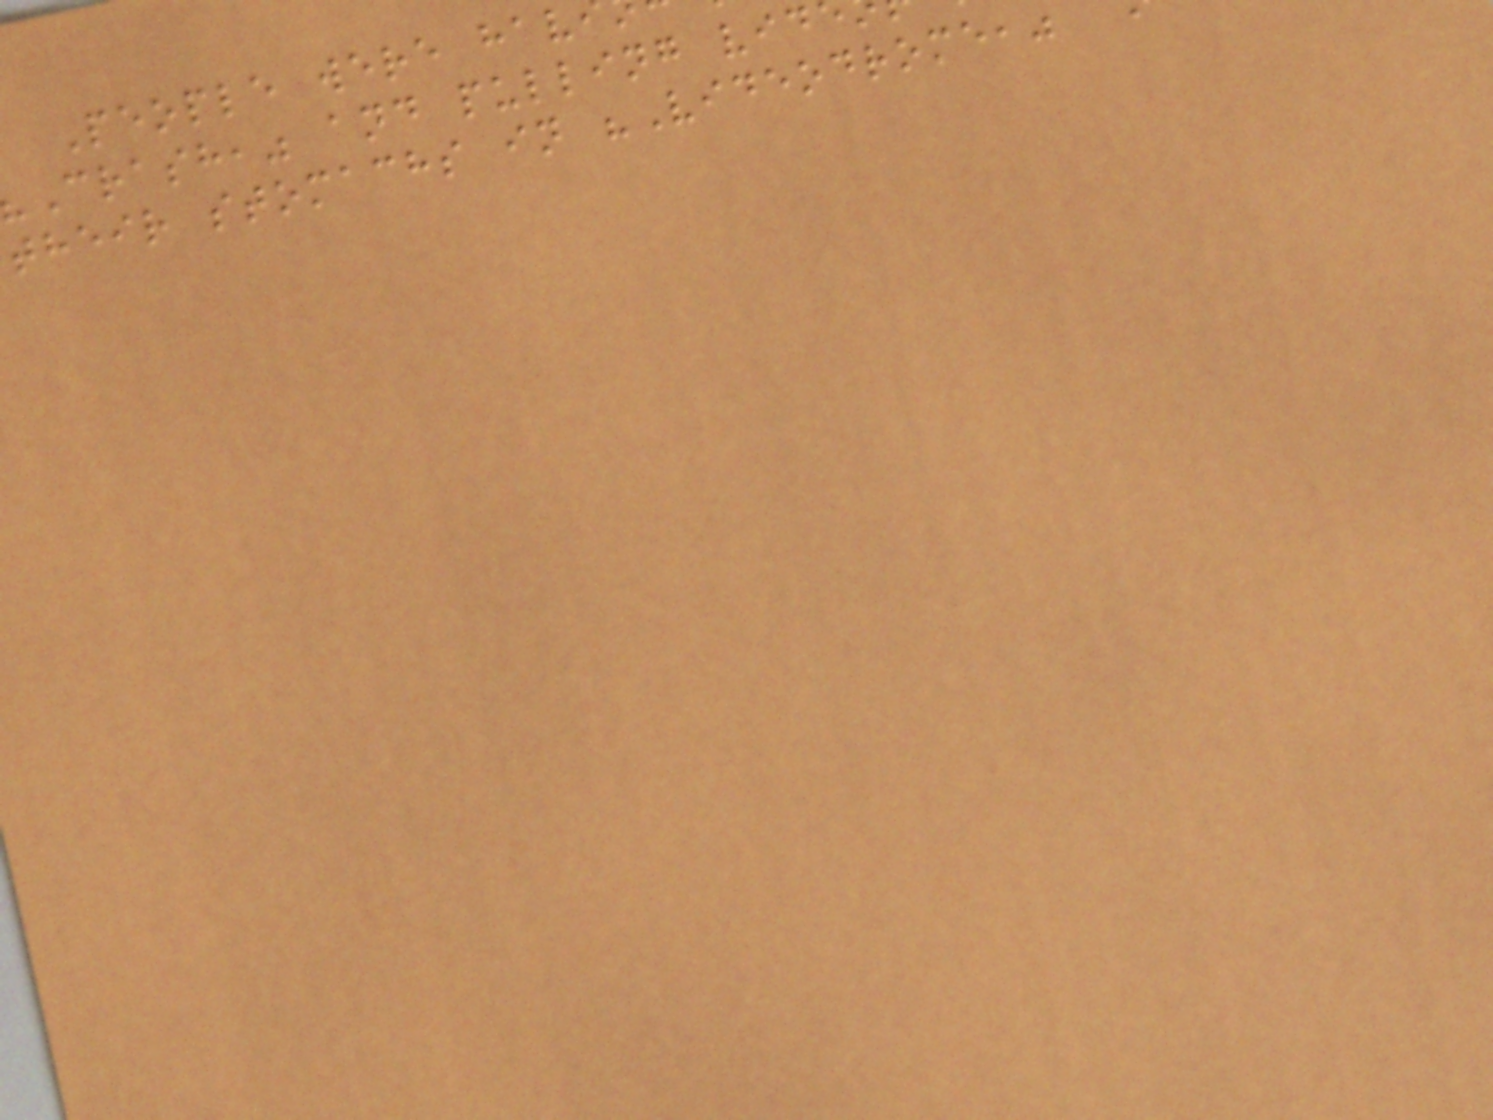People were hav
Crash," and pulling vid
their stomachs in "Videodrome,"
